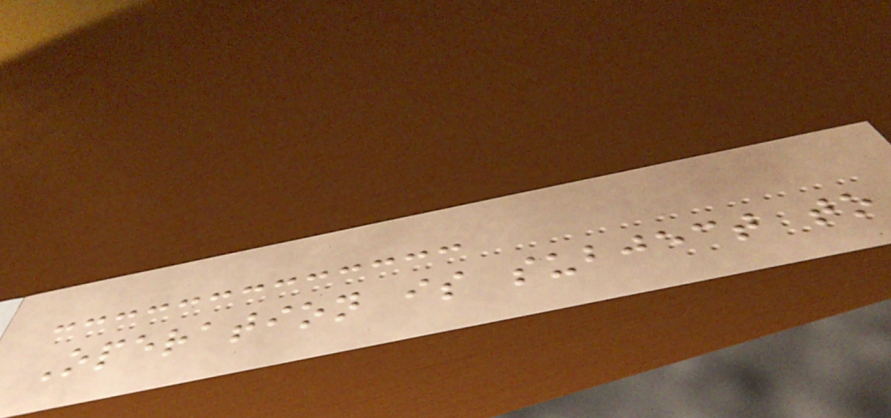Operation is subject to
